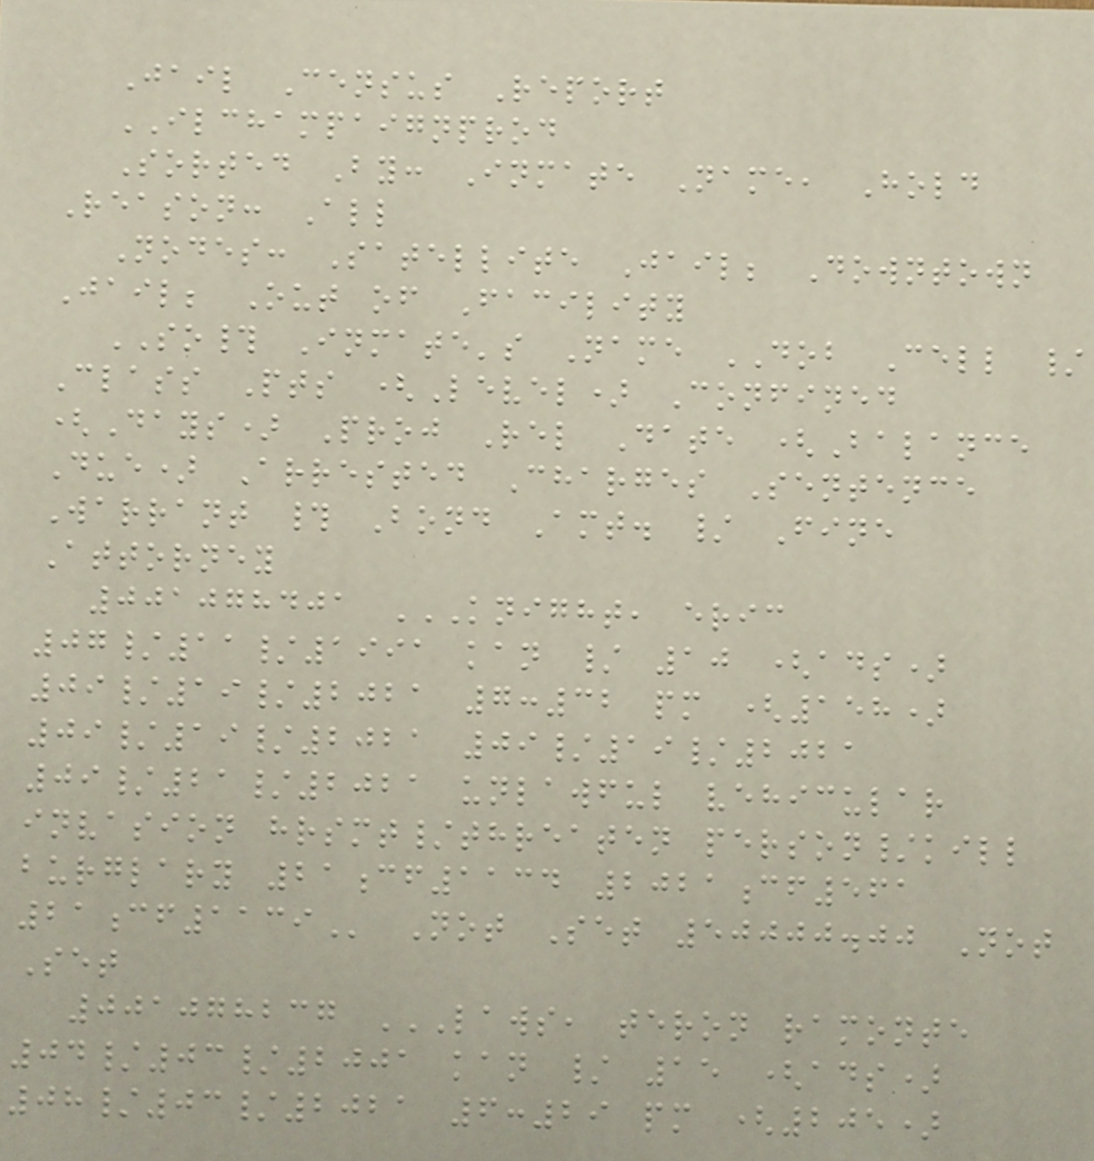Jail Census Report
ILCHAMPAIGNPROD
Sorted By: Inmate Name, Hold
Reason: All
Nodes: Satellite Jail; Downtown
Jail; Out of Facility
SO# Inmate's Name DOB Cell /
Class Pts (Level) Confined
(Days) Proj Rel Date (Balance
Due) Arrested Charges Sentence
Warrant # Bond Amt. / Fine
Attorney
001078401 KNIGHT, ERIC
07/11/1991 KAN / 10 (ADS)
09/19/2021 7:32 PM (158)
09/19/2021 09/19/2021
09/21/2021 UNLAWFUL VEHICULAR
INVASION HRSMT/THREATEN PERSON/KILL
BURGLARY 21CF1134 2021CF561
21CF1139 Not Set 50000.00 Not
Set
001078237 LAWS, TERON RAMONTE
04/03/2001 KAN / 15 (ADS)
08/03/2021 6:29 PM (205)
